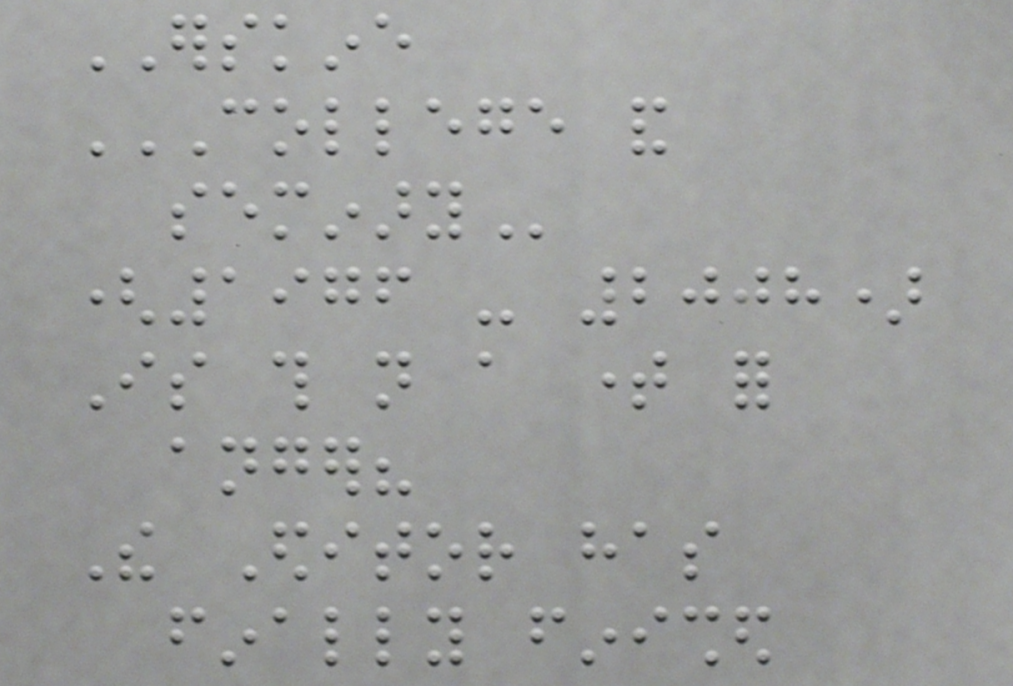ERSKINE
COLLEGE AND
SEMINARY
(1976 - 2008)
Is this not a time for
anger?
The Editor has
finally finished
